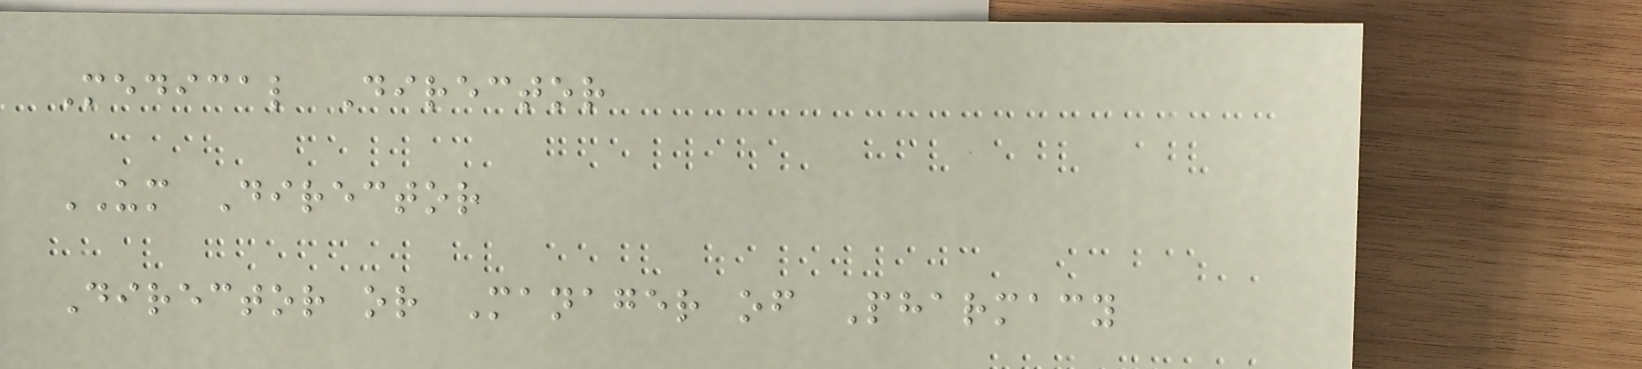Medical Director
UM Director
Director or Manager of Pharmacy
